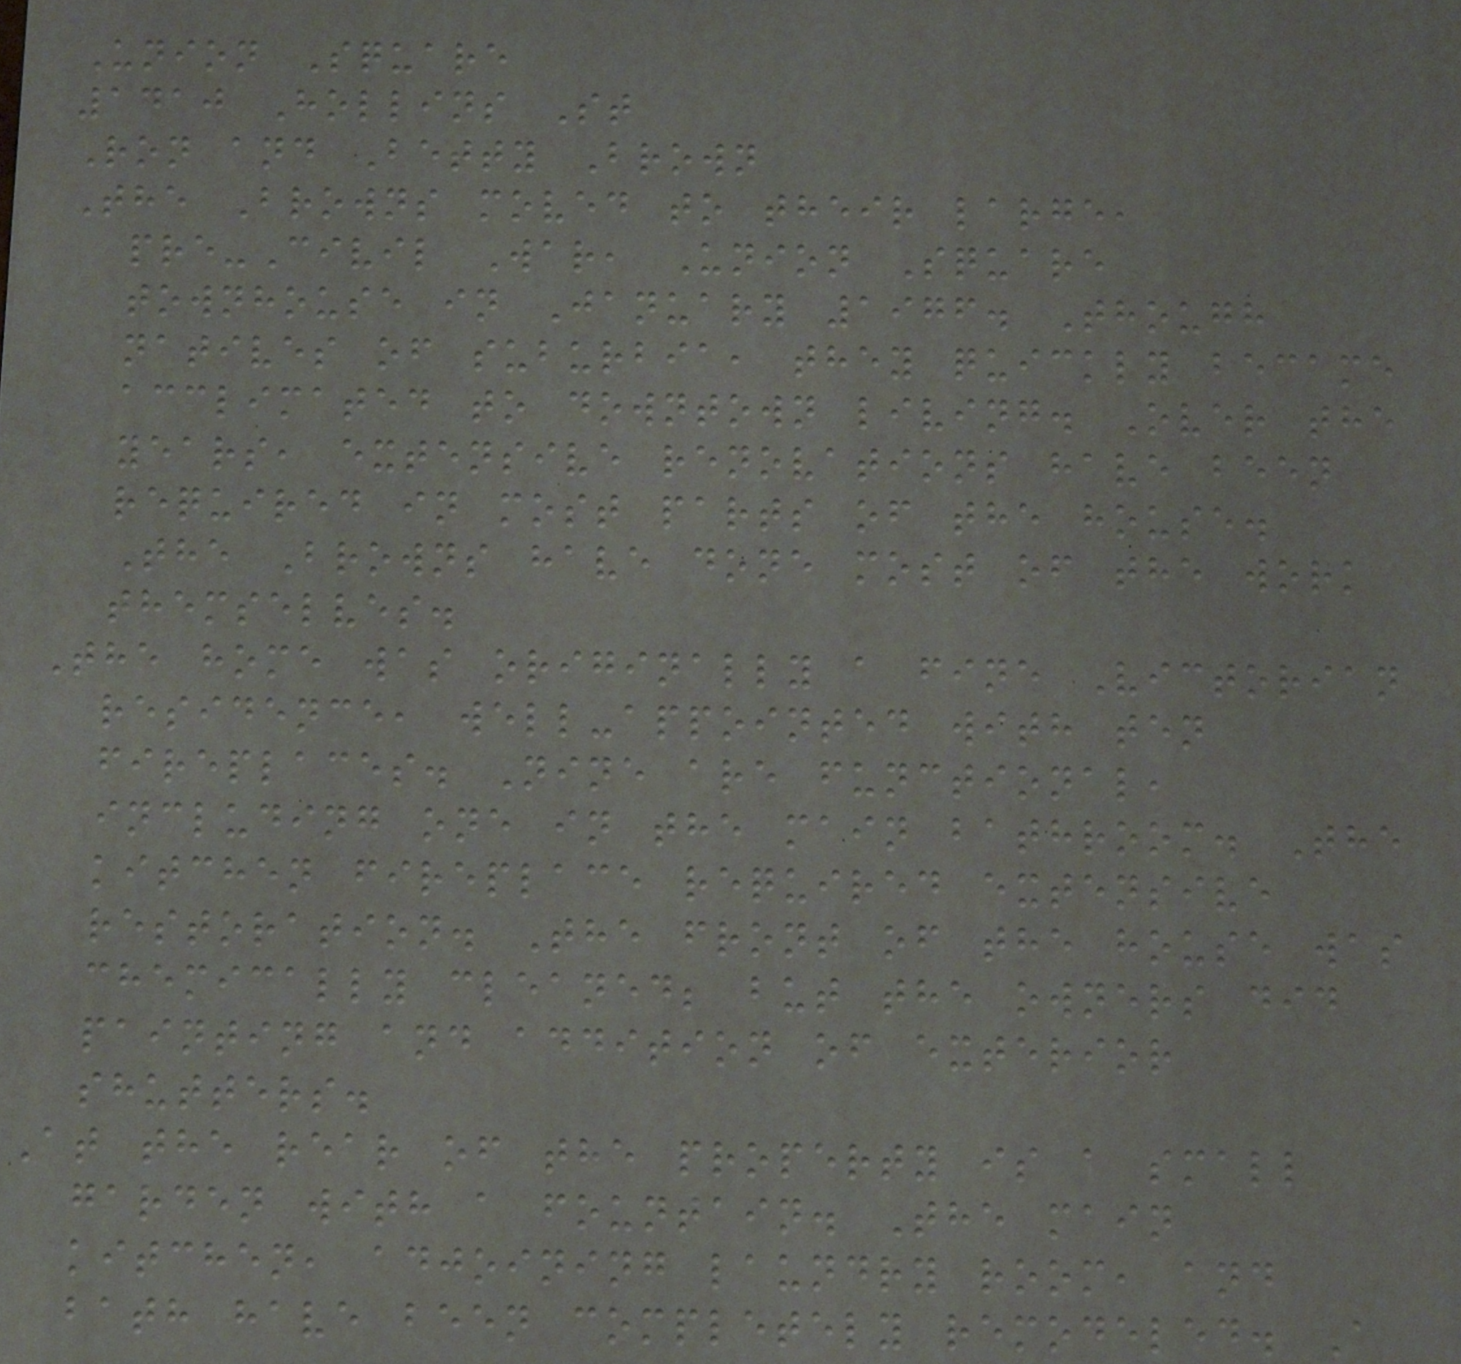Union Square
1410 Hollins St
Ron and Betty Brown
The Browns moved to their large,
pre-Civil War, Union Square
townhouse in January 1976. Though
natives of suburbia, they quickly became
acclimated to downtown living. Over the
years, extensive renovations have been
required in most parts of the house.
The Browns have done most of the work
themselves.
The home was originally a fine Victorian
residence, well-appointed with ten
fireplaces. Nine are functional,
including one in the main bathroom. The
kitchen fireplace required extensive
restoration. The front of the house was
chemically cleaned; but the owners did
painting and addition of exterior
shutters.
At the rear of the property is a small
garden with a fountain. The main
kitchen, adjoining laundry room, and
bath have been completely remodeled. A
